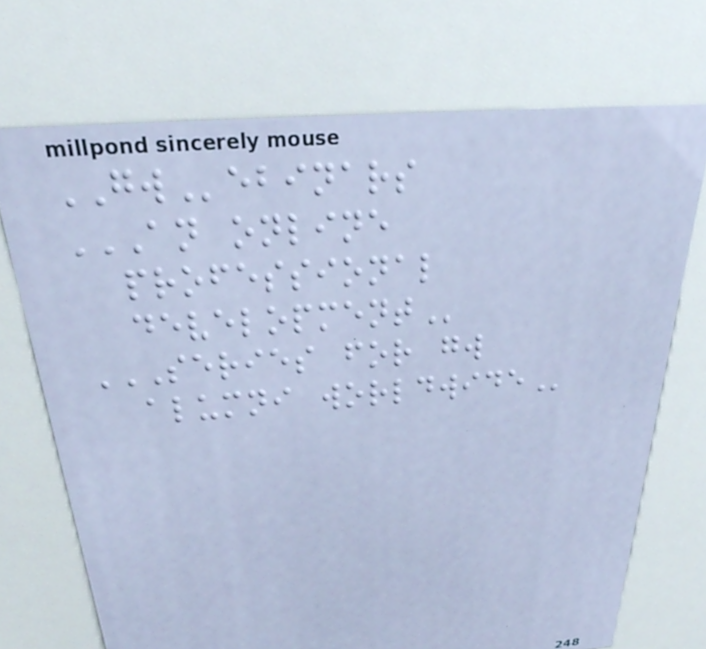GWebinars
AN ONLINE
PROFESSIONAL
DEVELOPMENT
SERIES FOR GW
ALUMNI WORLDWIDE
